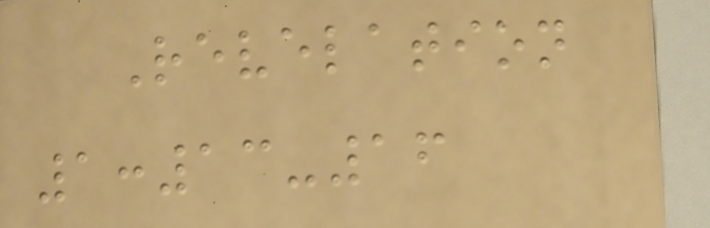Revelation
1:13-16
